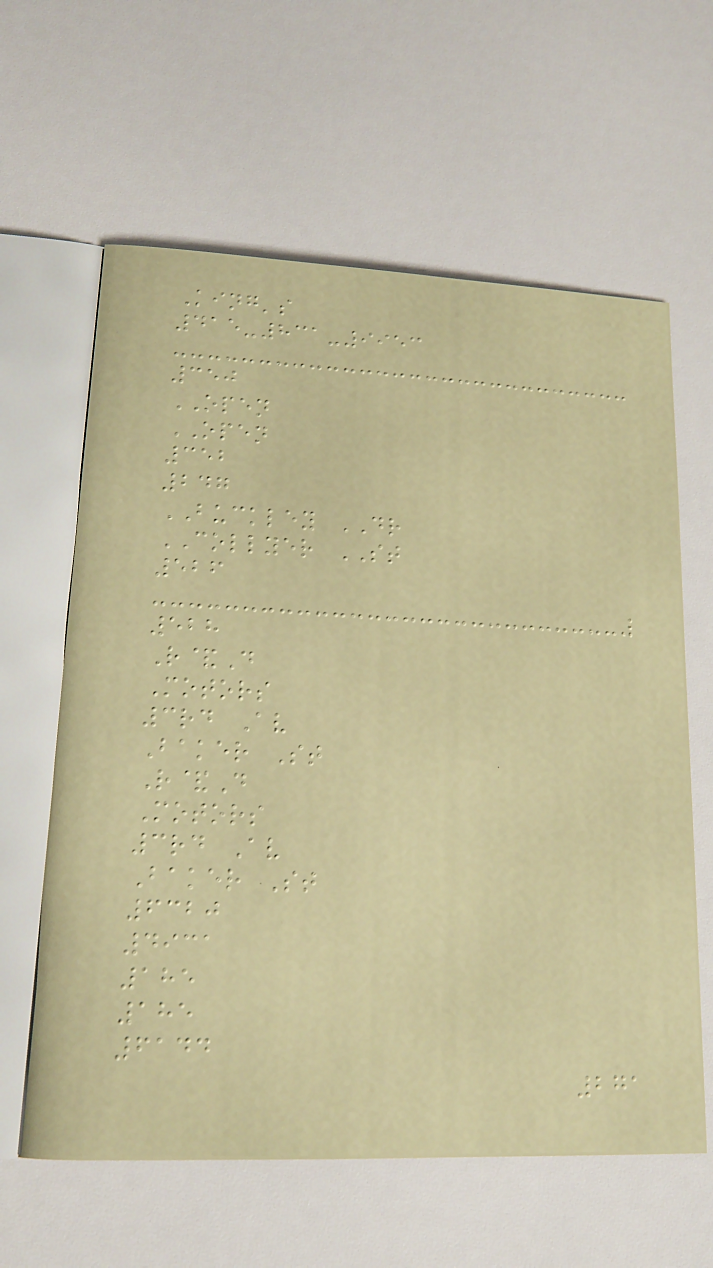King's
415-831-9953
350
OPEN
OPEN
352
247
BUCKLEY DR
COLLYER ST
526
528
R&D
Motors
3rd Av
Baker St
R&D
Motors
3rd Av
Baker St
6320
4931
185
185
6144
271
